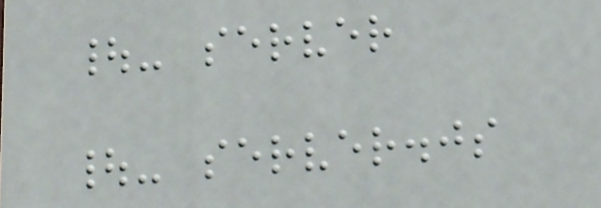|- server
|- server.js
